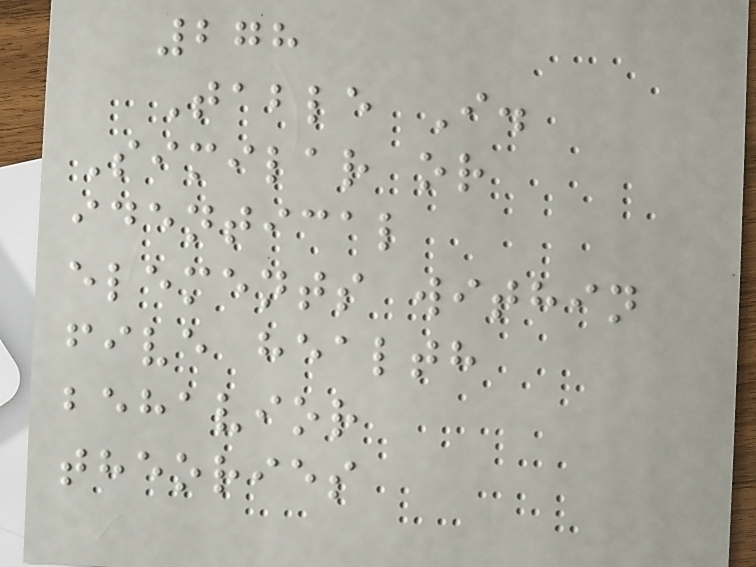278
Table I.
Similar or
identical
elements within
five health
behavior
theories
